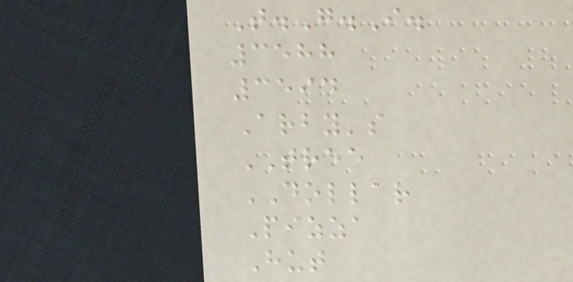T.G.I.
3588
3594
Arby's
TREE
DOLLAR
Pizza
Hut
